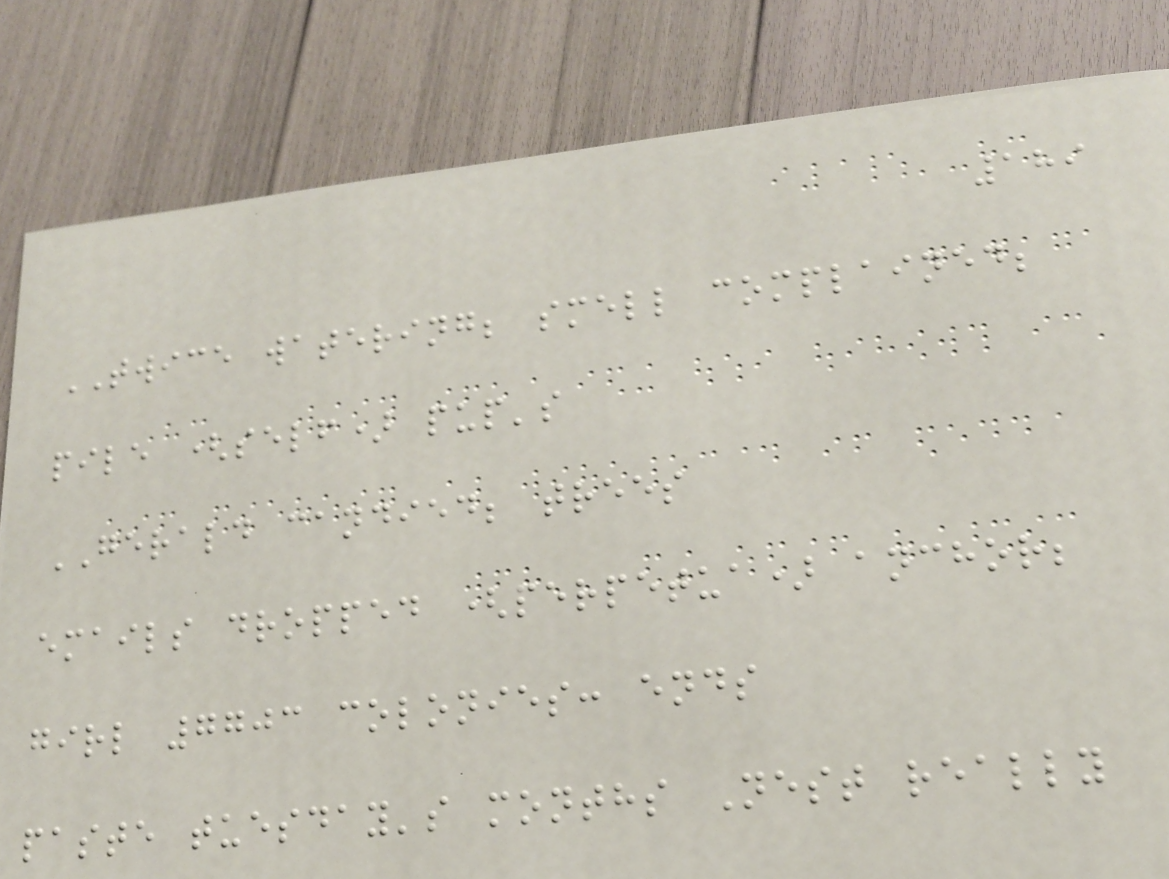189
TWICE watering; smell complained;
pile (self) pup's
GERALD candied; trees
emails dropped (perpetua) anchor;
girl 7703 colonies: ends
paste tuesday's months Nest really
